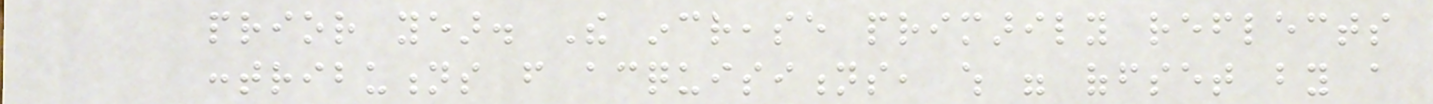prior year. The increase primarily reflects
contributions from acquisitions, which were offset by a
